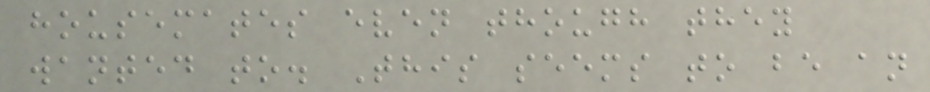housemates even though they
wanted to. This seems to be an
